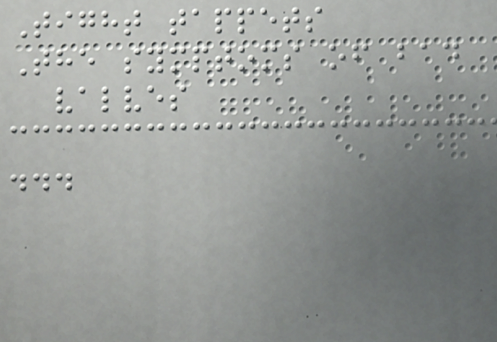Tight tappets
The symptoms of bad
valves
...
